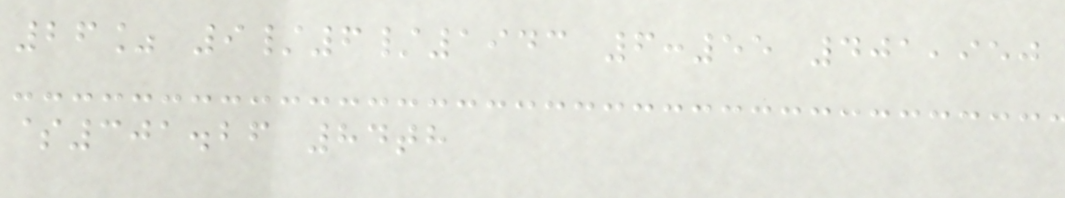26% 9/6/1943 6:55 401,950
$301.26 84th
